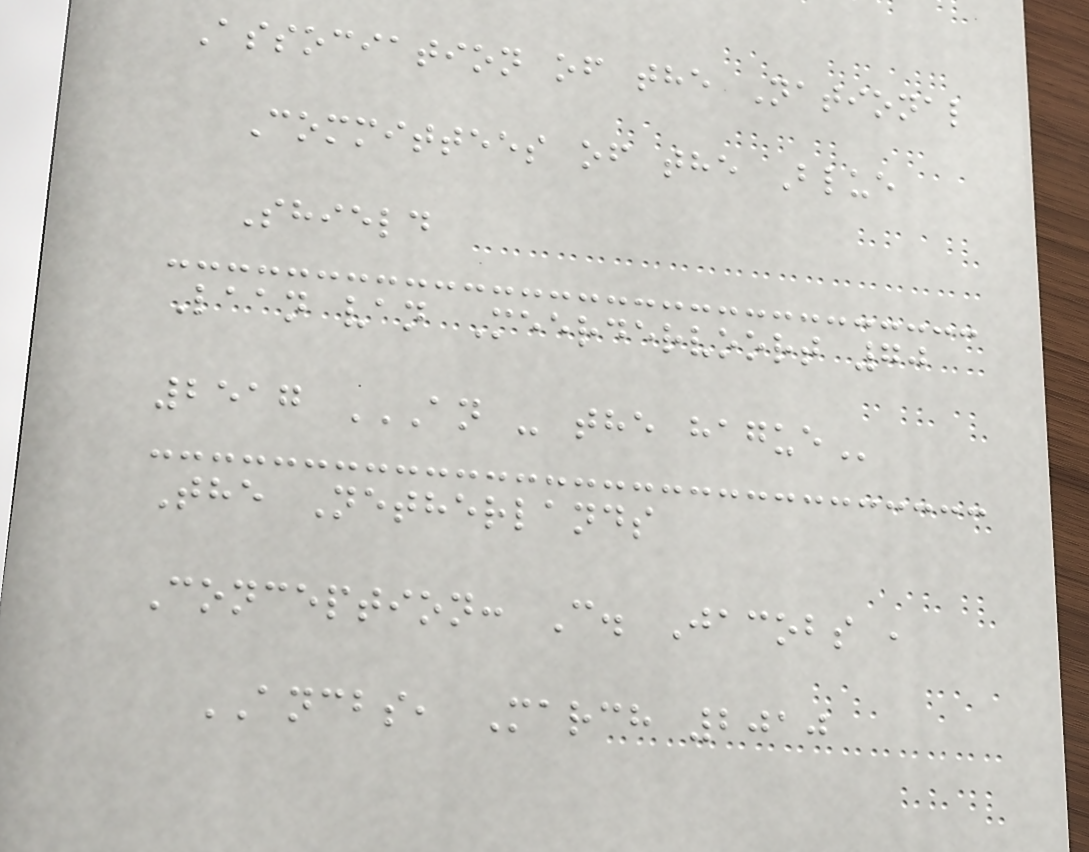Association of the National
Committees of the Blue
Shield
Laan van Meerdervoort 70
2517 AN - THE HAGUE
The Netherlands
Conception: C. Jacobs ,
ANCBS, March 2010
